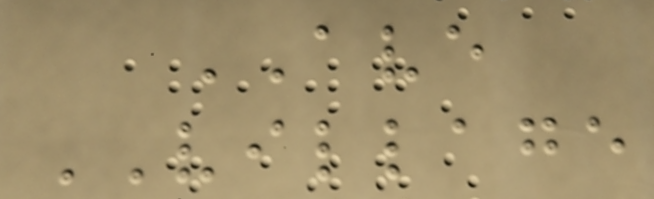AVE
VILLAGE
